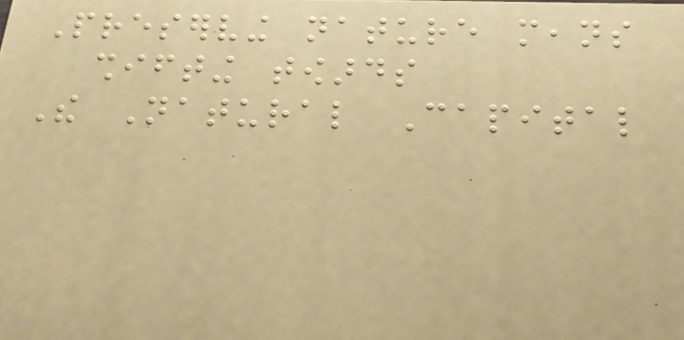Preserving nature means
shifting towards
The Natural Capital
